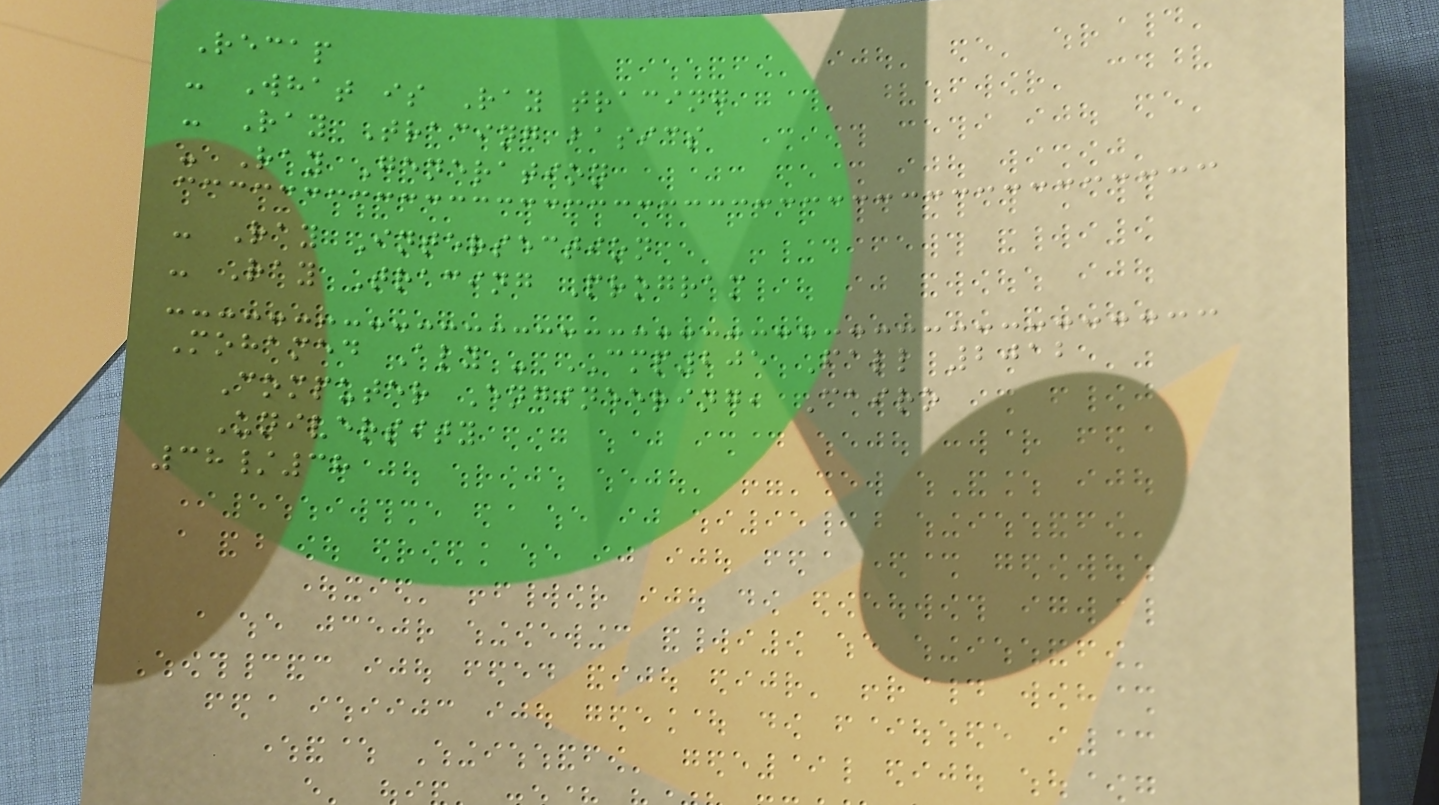Recap
- What is Ray tracing
- Ray Tracing basics
- Ray Generation
- Ray Intersection
- Ray Tracing Program
Mohamed Aly - CMP205 Fall 2012
Computer Engineering, Cairo
University
38/38
